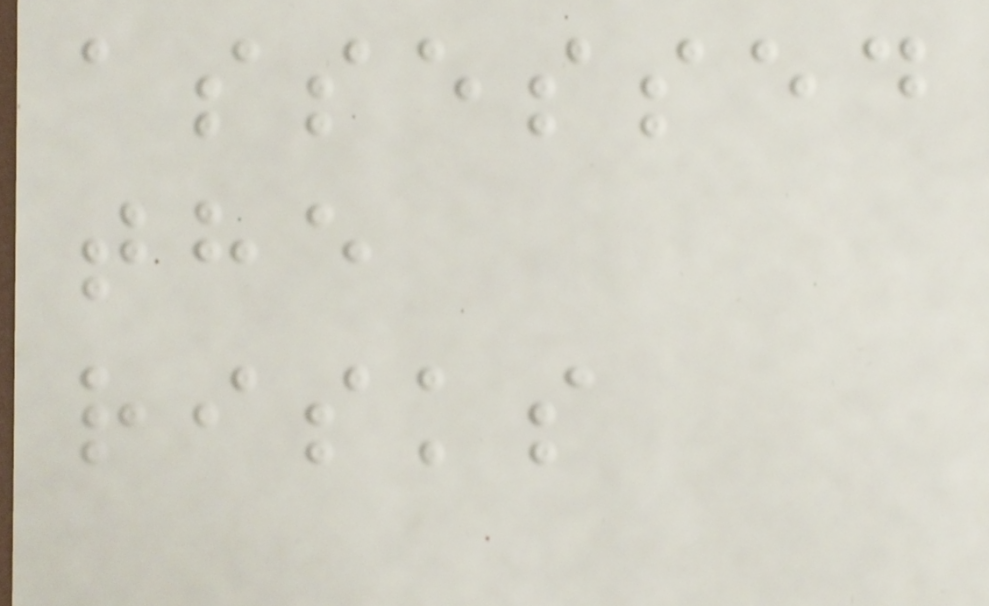assessed
the
risks
